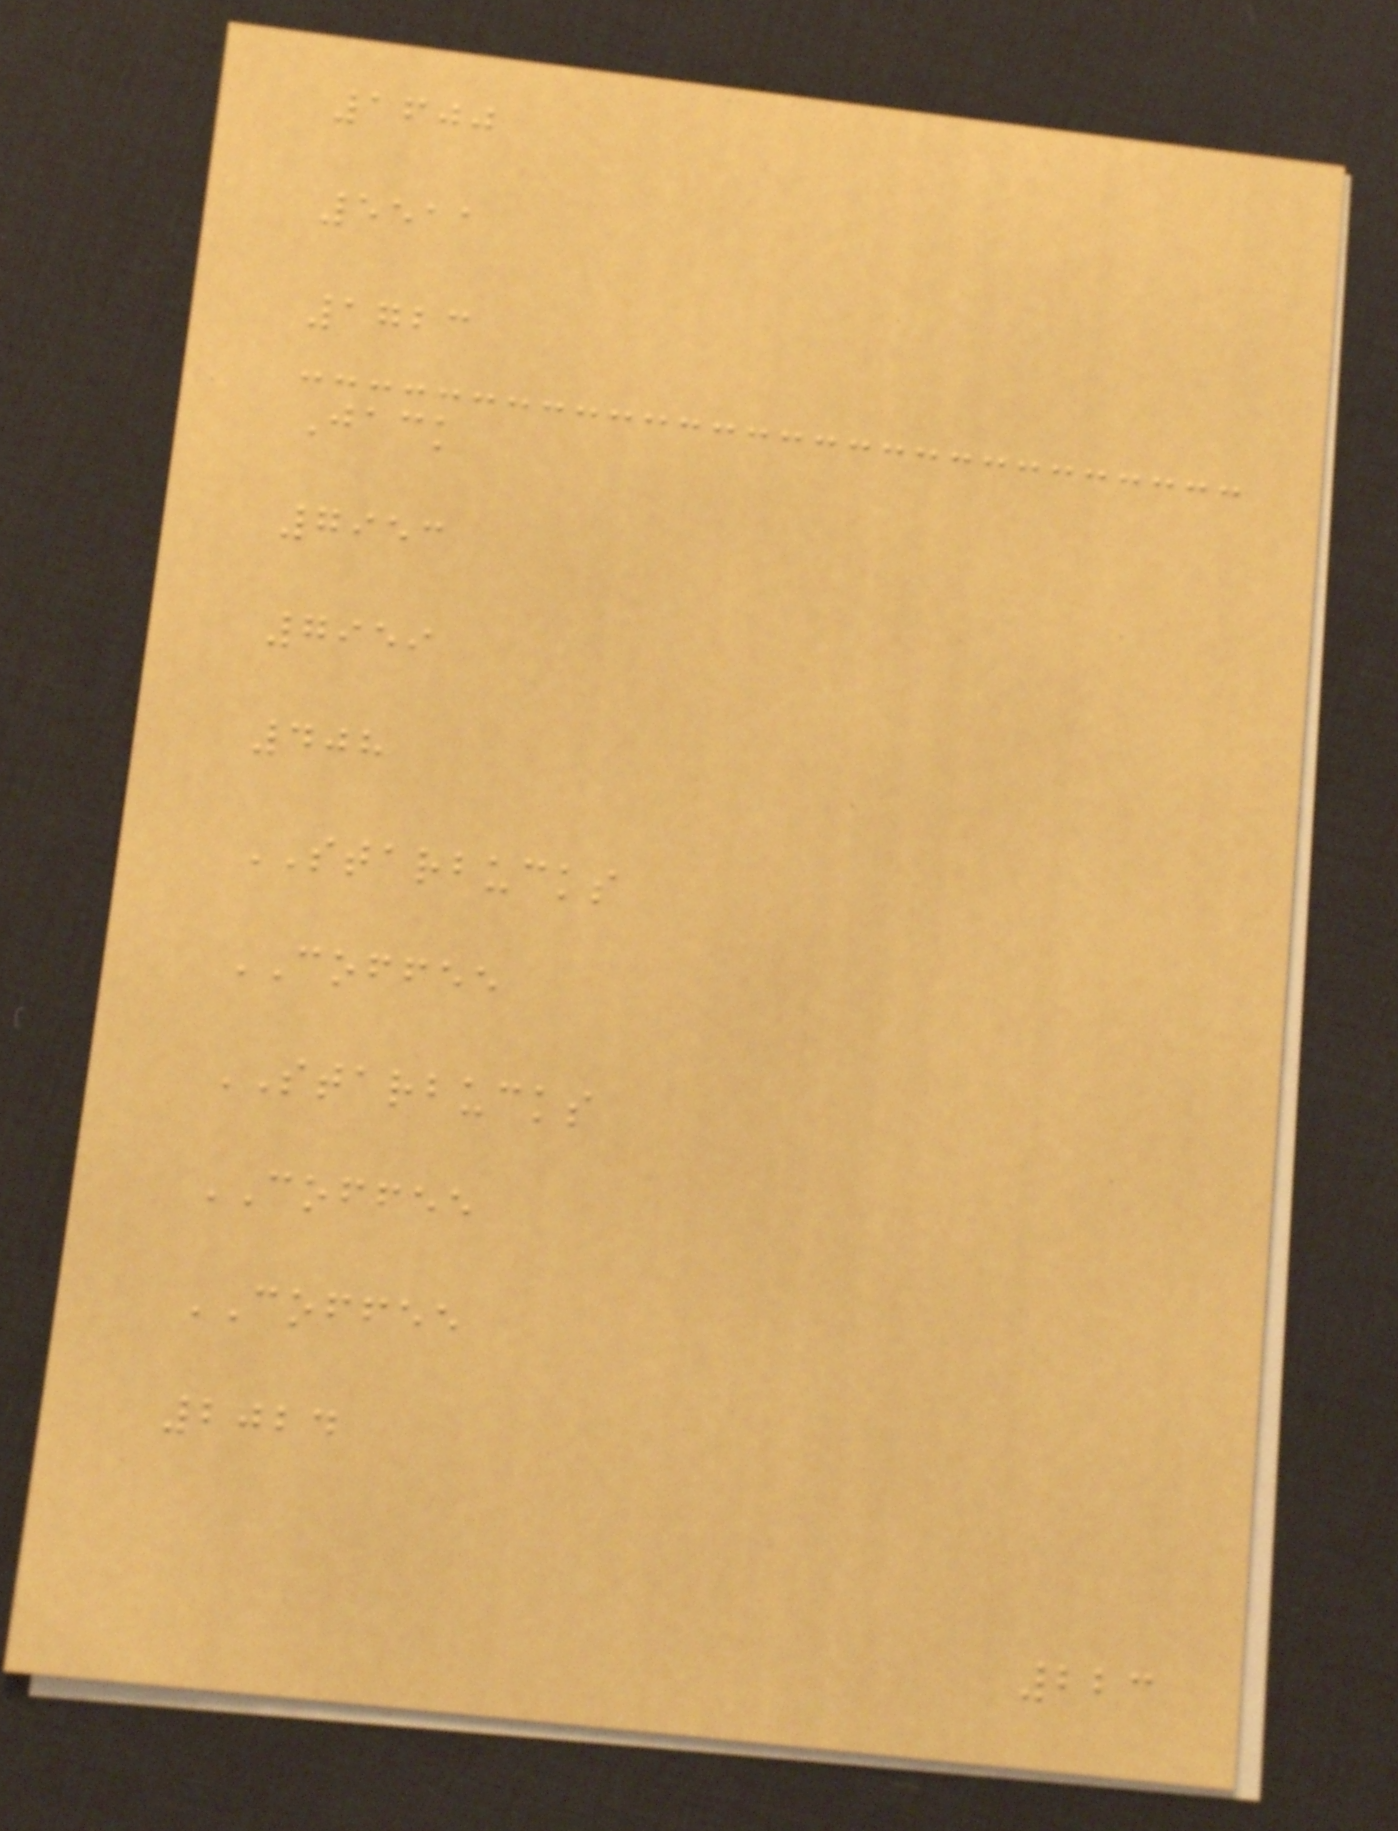1600
5511
1723
Jack
7953
7959
408
STARBUCKS
COFFEE
STARBUCKS
COFFEE
COFFEE
2024
223
